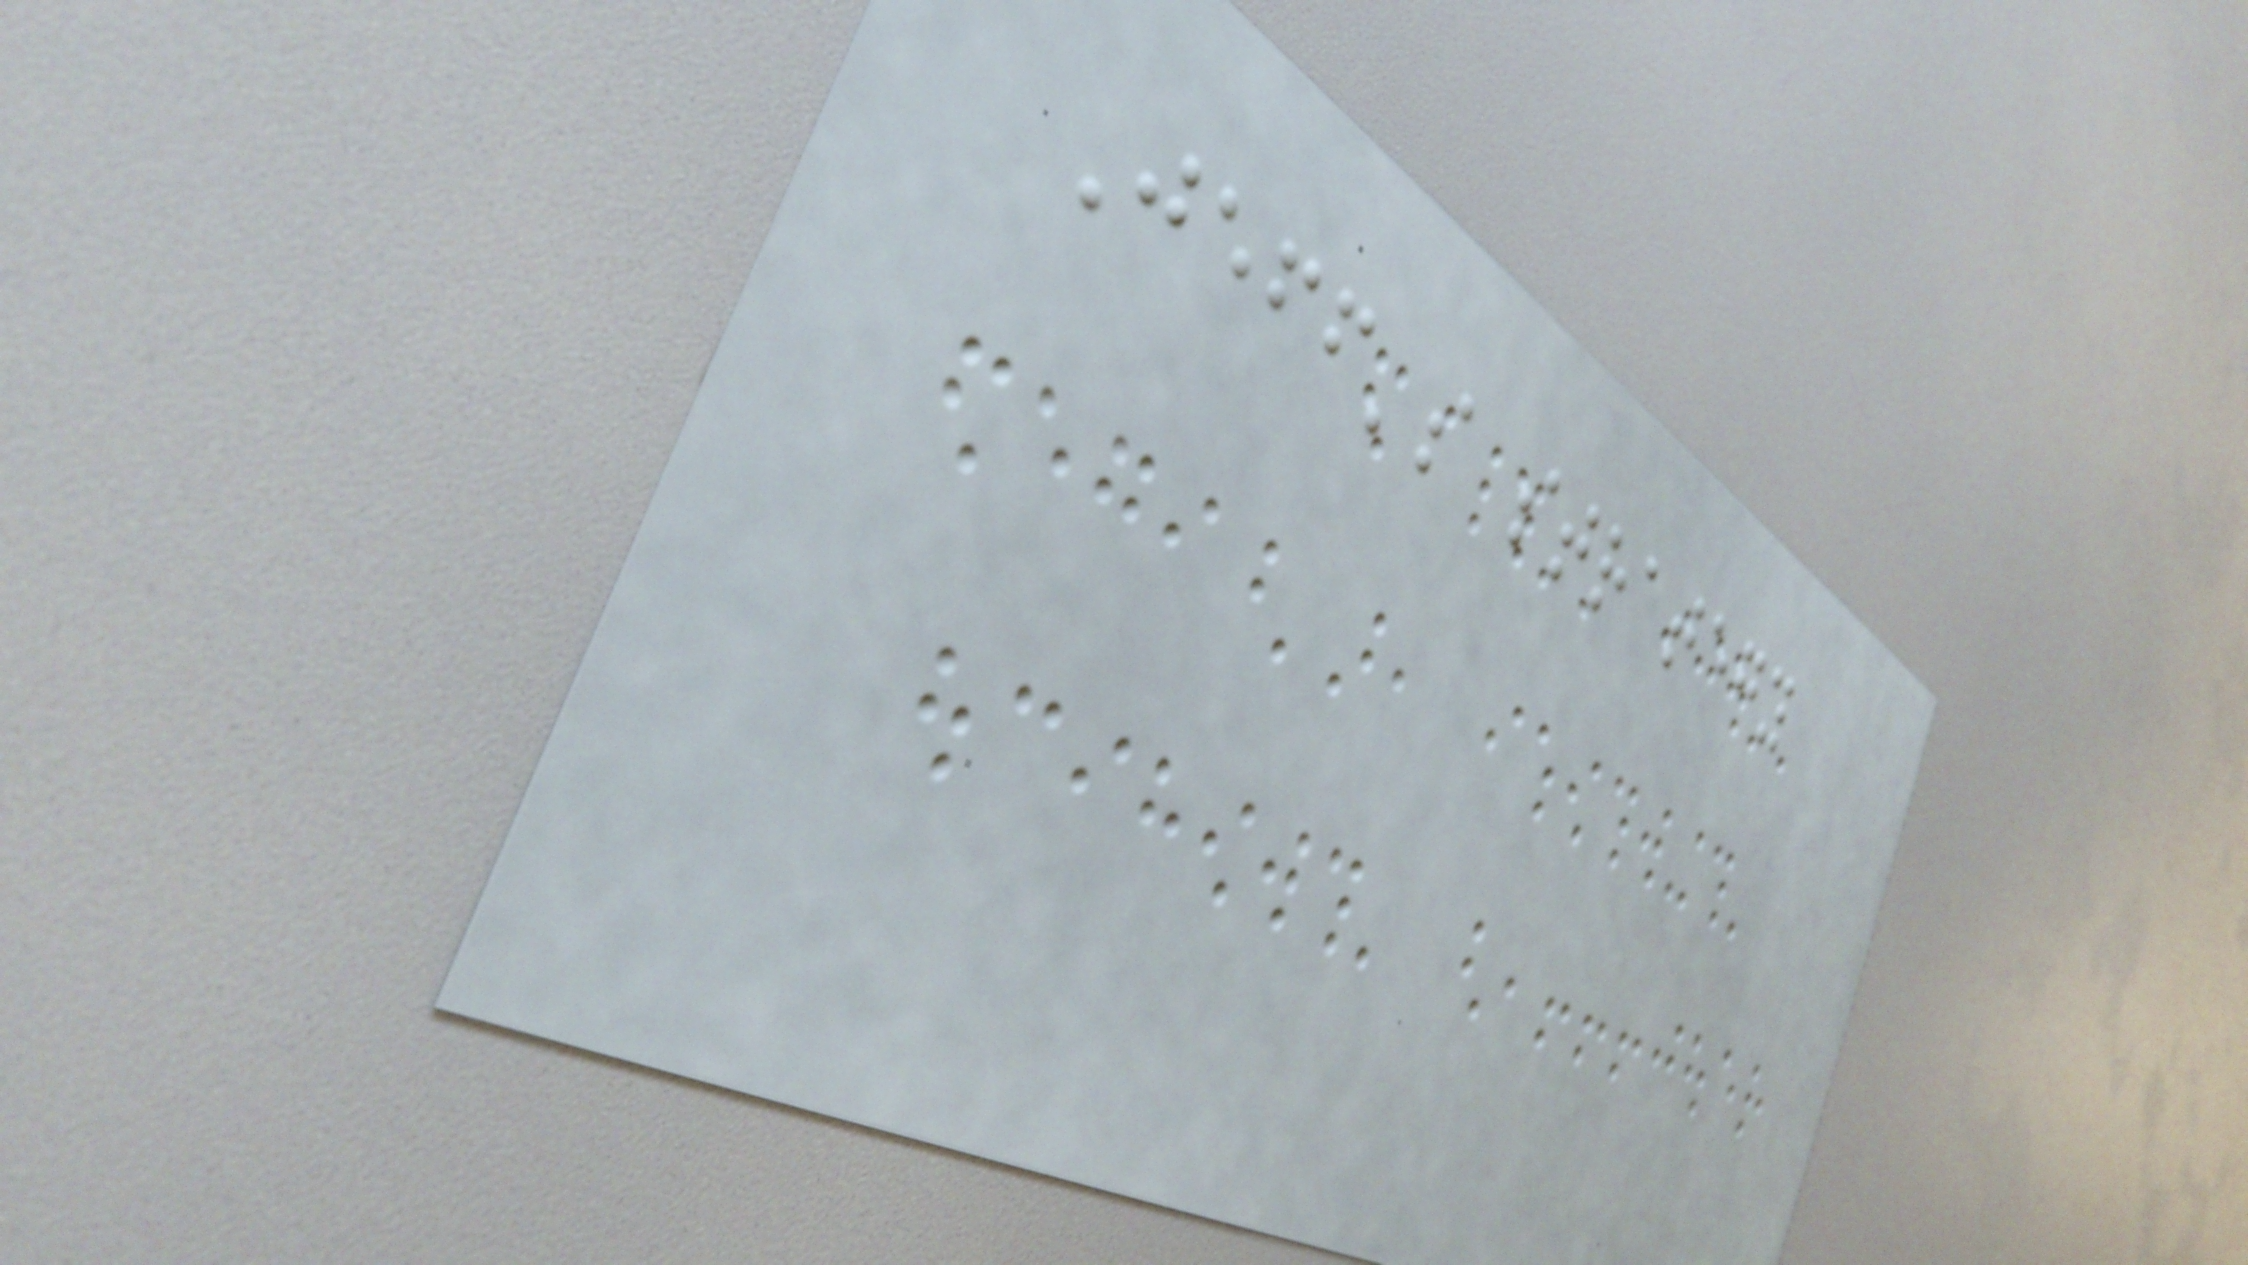Jeff's strategy
